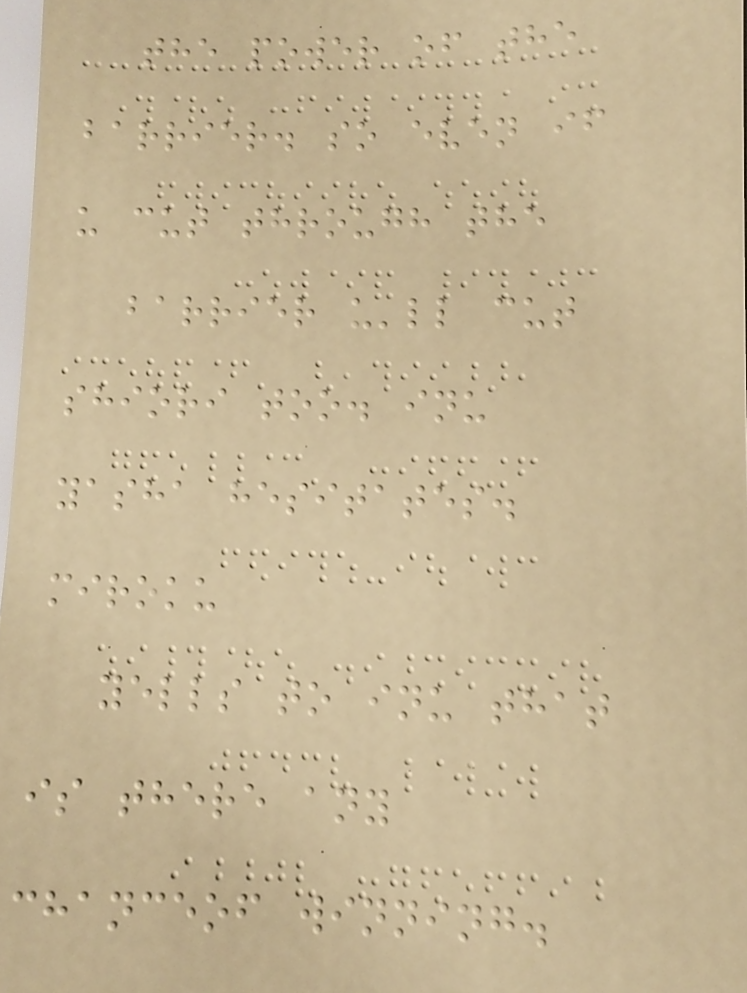the power of the
barrier. so even if
u cut through the
barrier u'll cut
shiori too. inu
yasha hesitates.
miroku
yells to inu that
is there any
chanceof winning.
